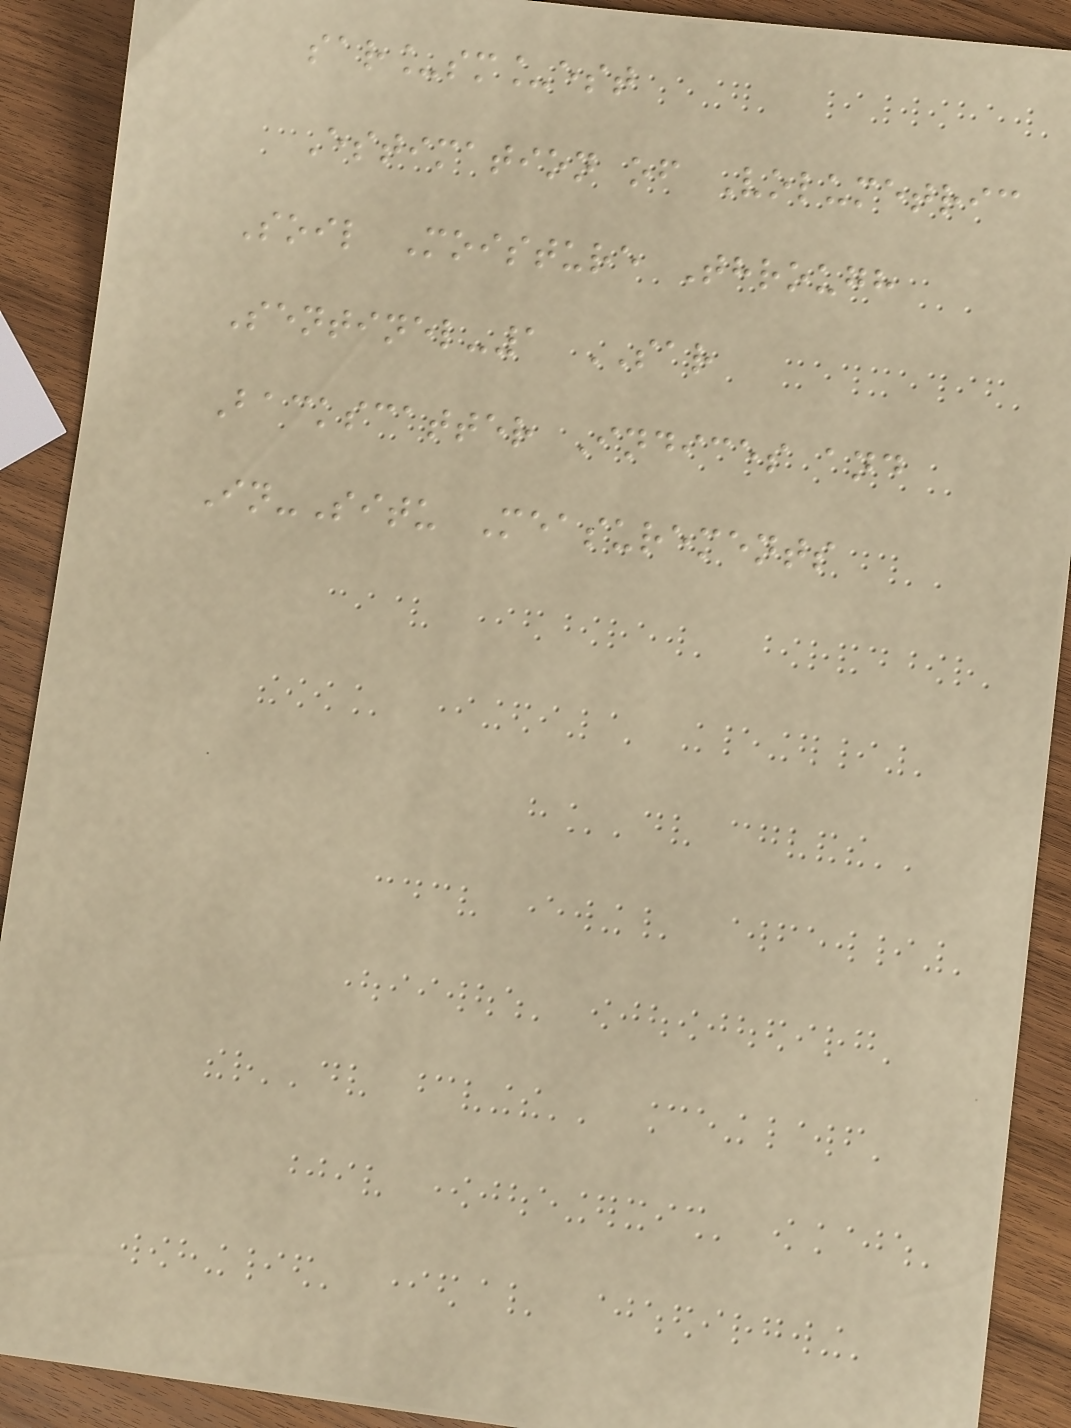sar_sm_est
Estimation of Volumetric
Soil Moisture Through
Sentinel-1 SAR
Backscatter Indices and
In-Situ Measurements
